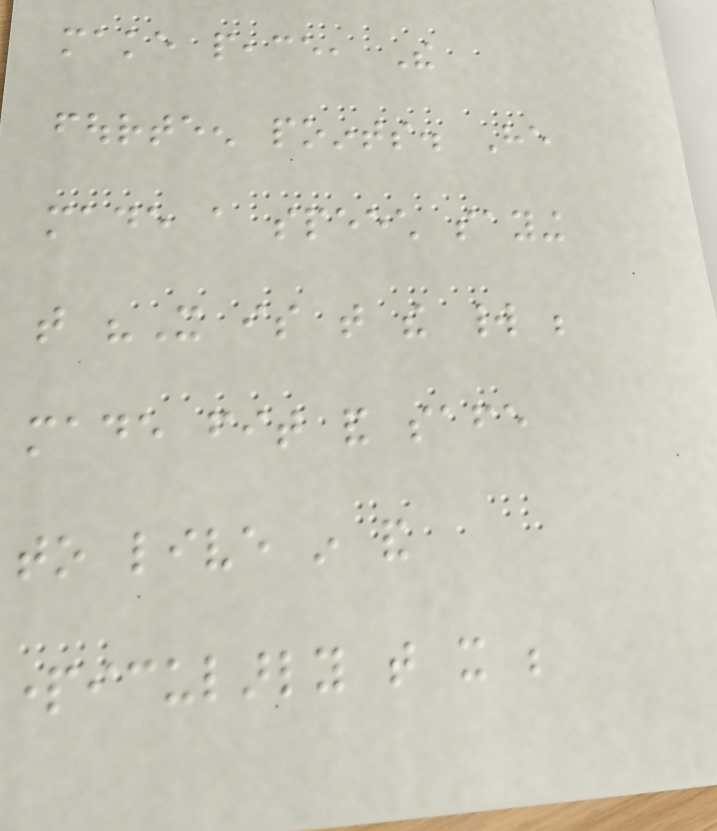make peace, The
fourteen points. He
made a speech saying
that "It is that the world be
made fit and safe
to live in and
particularly that it be
